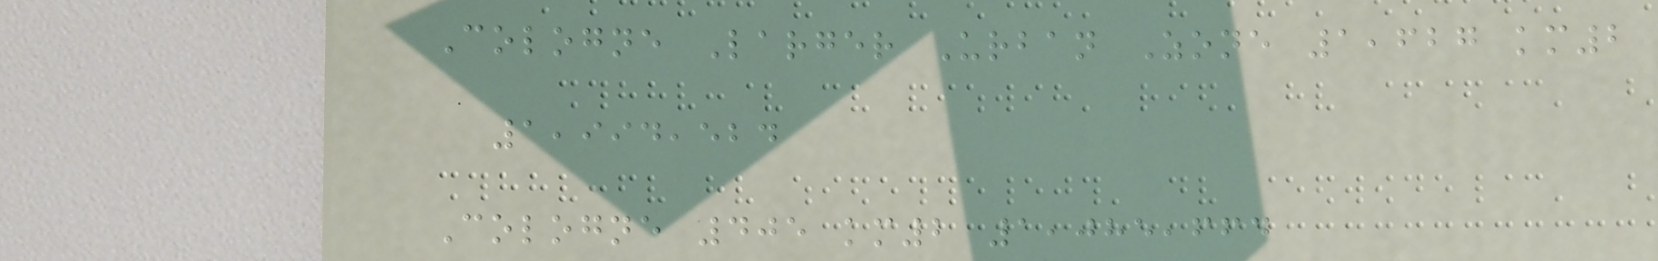Cologne Larger Urban Zone 1,627 km2
1,994,524
Cologne 405 km2 1,085,664
